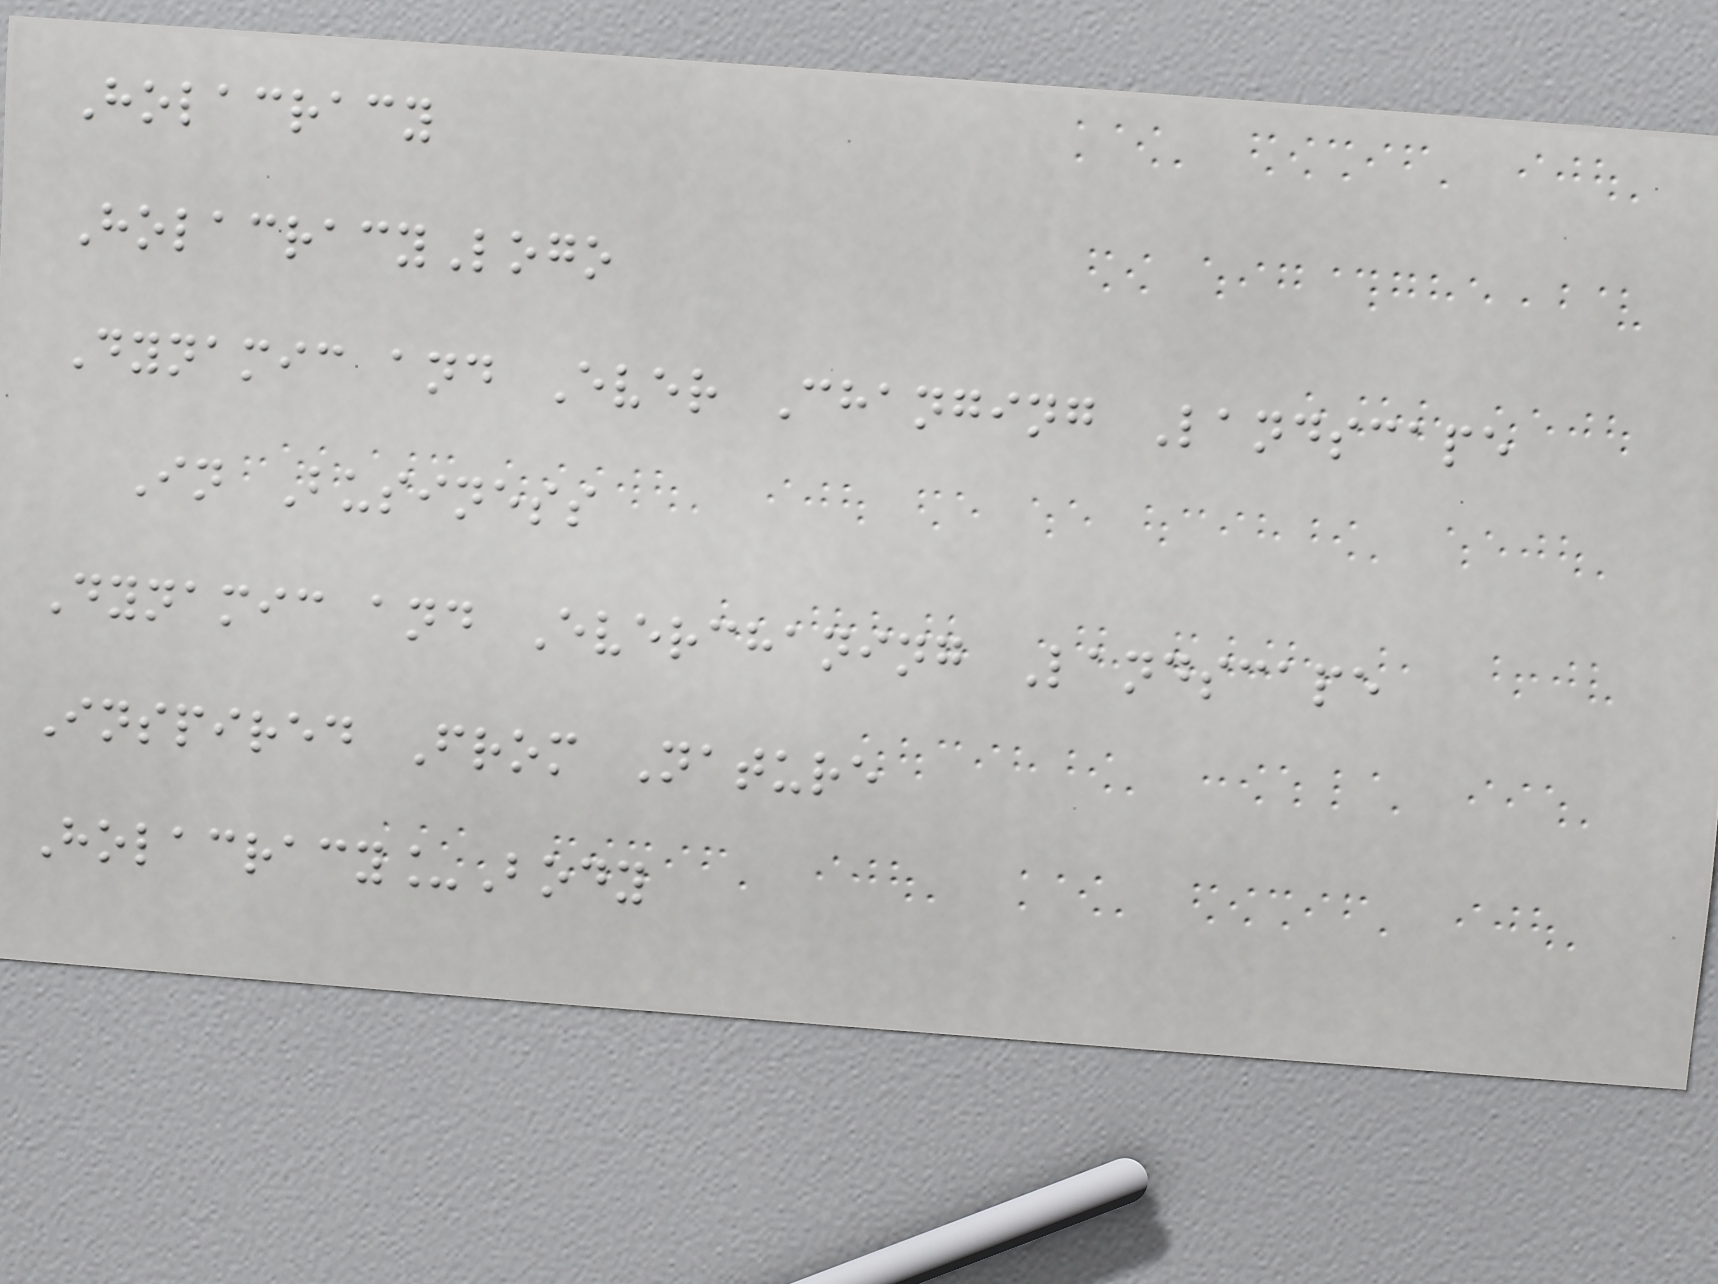Holacracy
HolacracyLogo
Dynamic and Ever Changing Landscape
In Business
Dynamic and Everchaning Landscape
Inspired From Nature
Holacracy_Body
